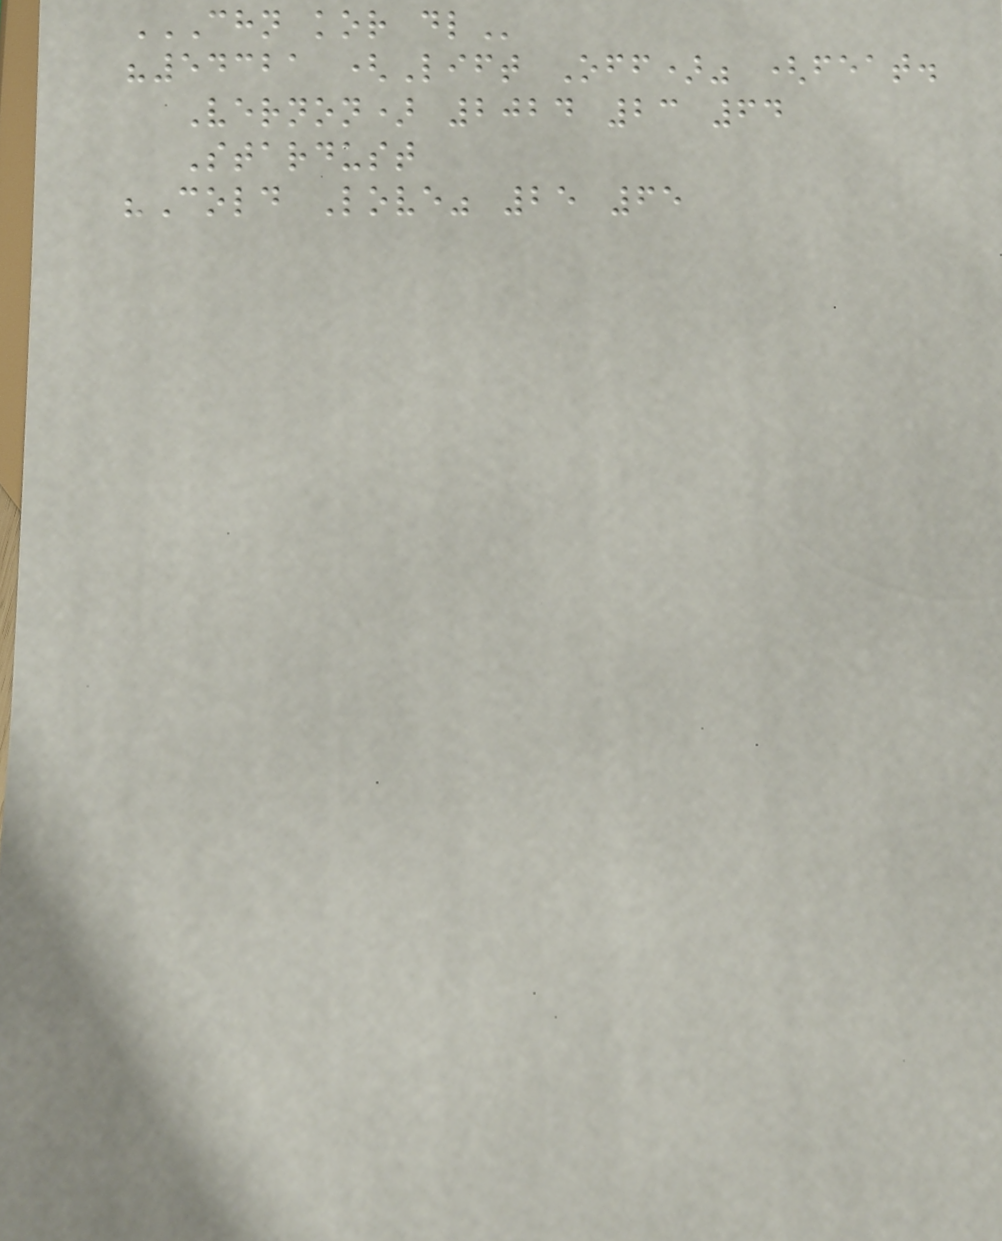CHN KOR DL
"54321 (Lift Off)" (feat.
Vernon) 2024 23 64
Stardust
"Cold Love" 25 65
